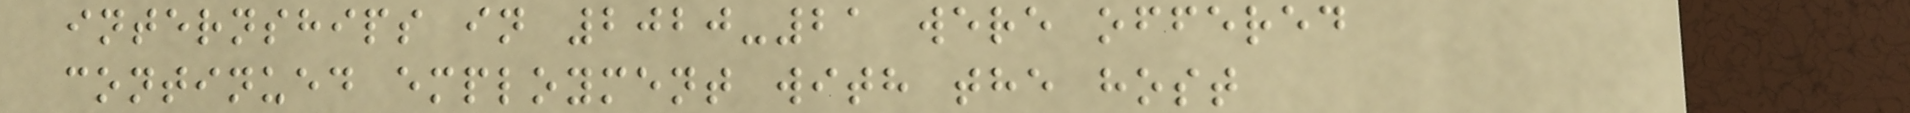internships in 2020-21 were offered
continued employment with the host
